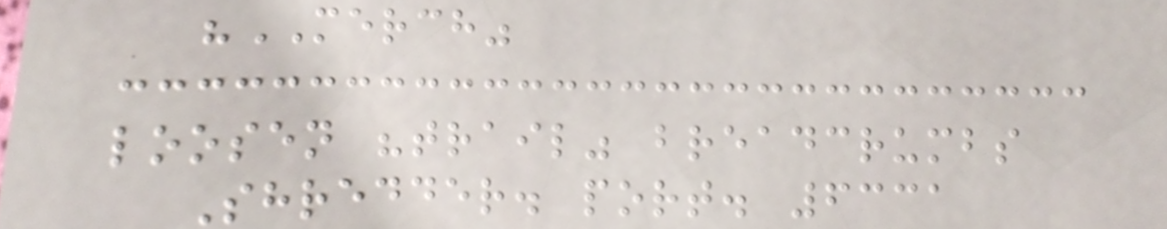"MERCH"
loosen "trail" breadcrumbs
Shredder. port. 6331
